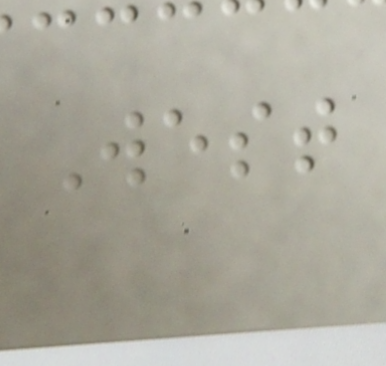West
